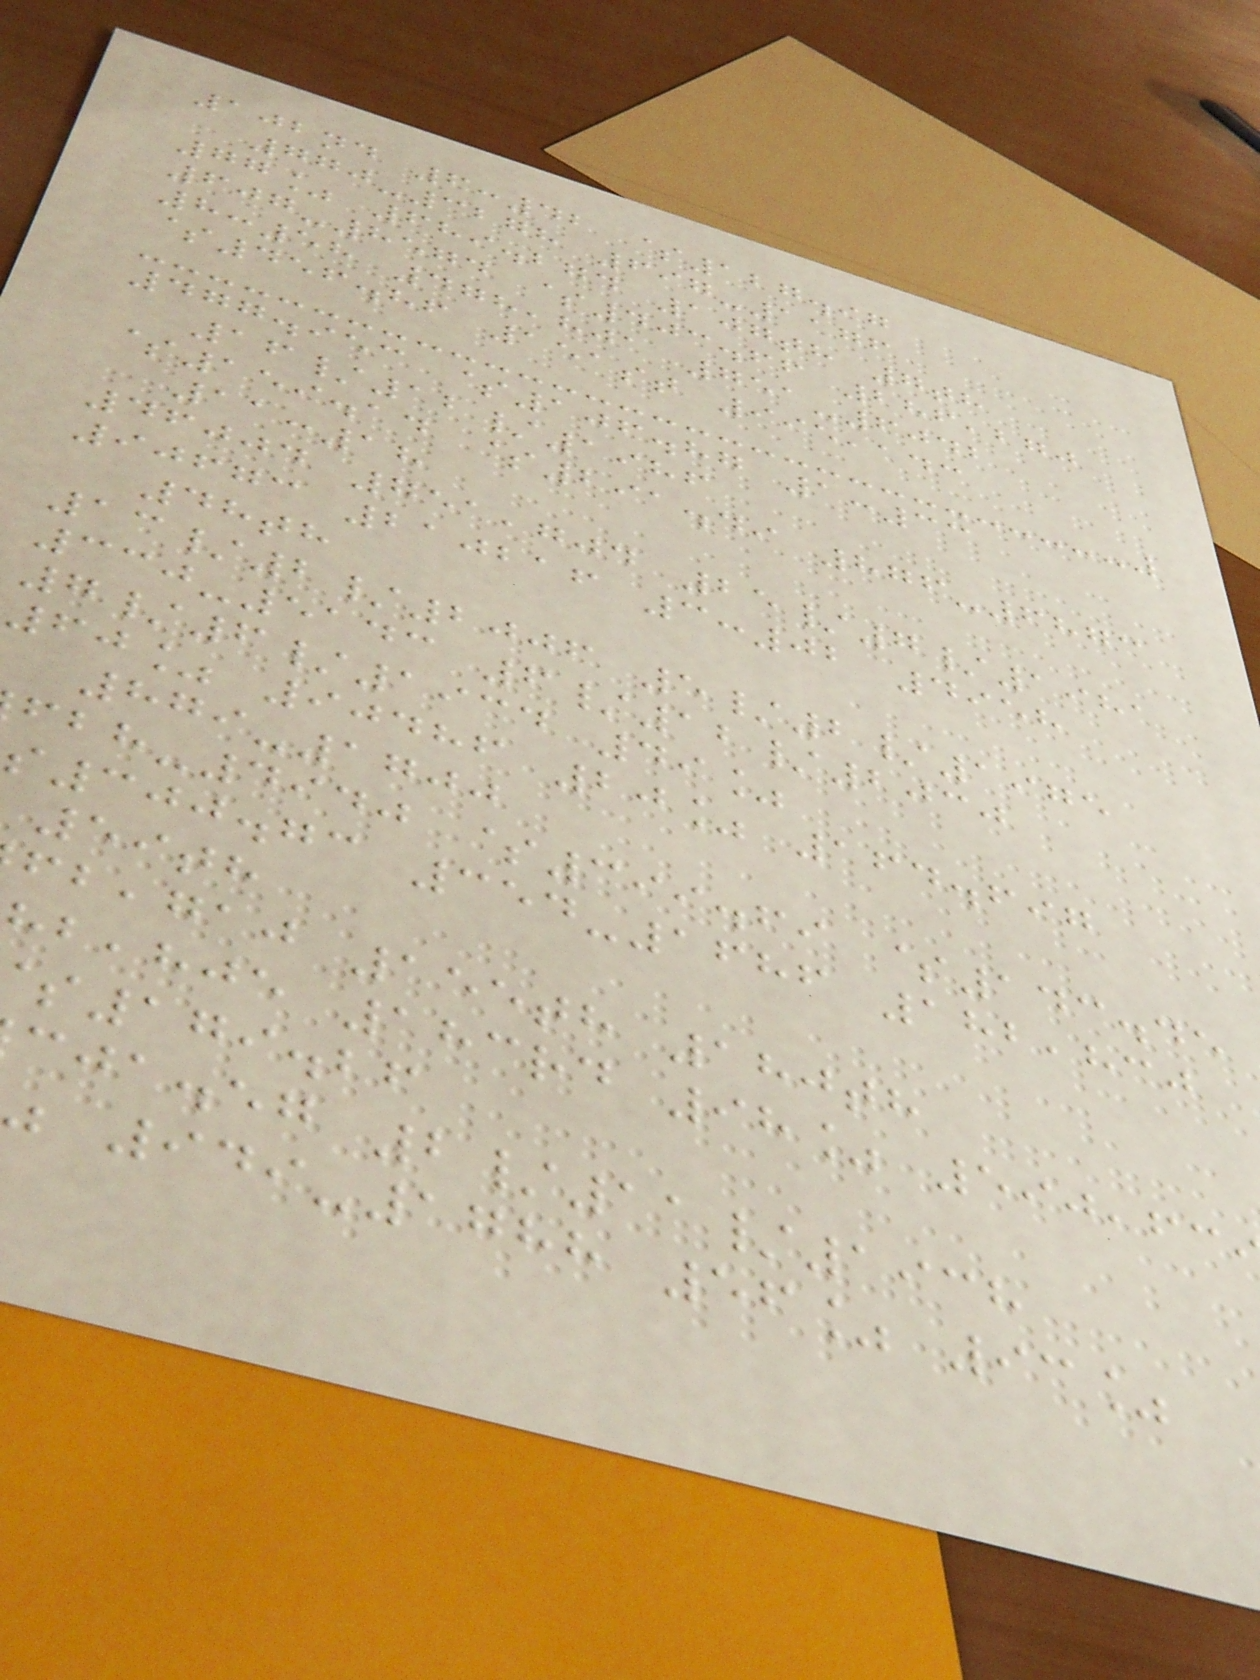102nd 6:42 $127.97
770-3278 697-1176
77% 689.274 107th 7th
607-8574 $403.66 286,270
8:58 478,801 751-6042
$456.86 151st 995,143
477.953 $106.87 1:33
16/12/1986
$159.14 $291.49 876-6873
11:18
46004 751,704 25/7/1981
90673 210216 3:02 4958
48th
13/2/2006 5/2/1975
330-5143 6/12/2030
7/6/1934 49%
60% 90486 20% 164.697
879-1700
-4940 $399.69 $143.45
300.73 354-1686 182,830
59th
,gaj 155th 180th
,hje 183rd 98% 590,63
179.26
cja.eg 2/11/1938
949-1788 56% 93%
